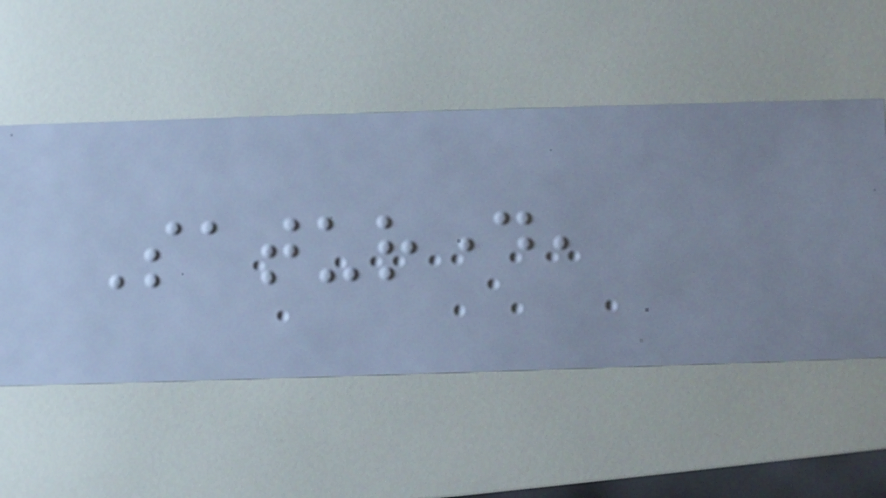Saturday,
